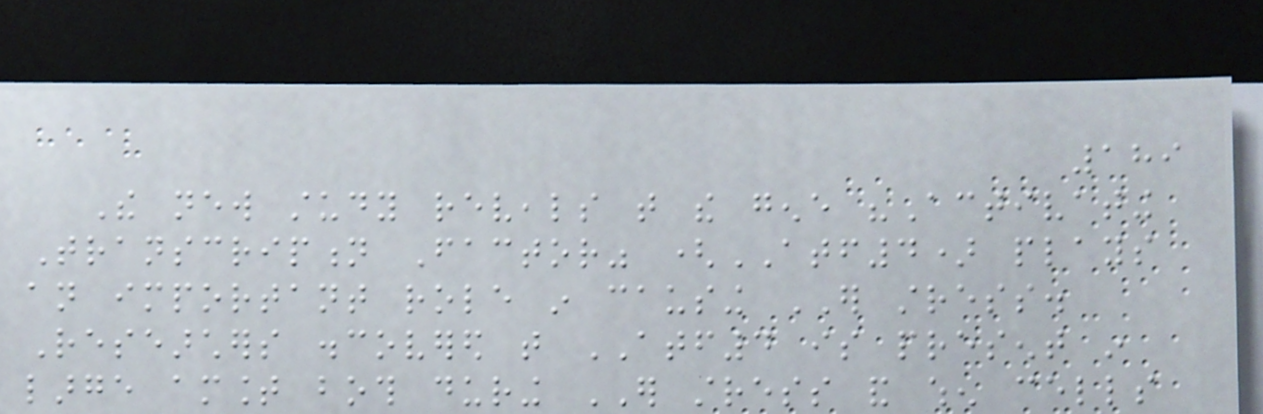189
The new study reveals that the gene "Activating
Transcription Factor" (ATF4) plays
an important role in causing ER stress.
Researchers discovered that ATF4 is present in
large amount both during ER stress and when cells
